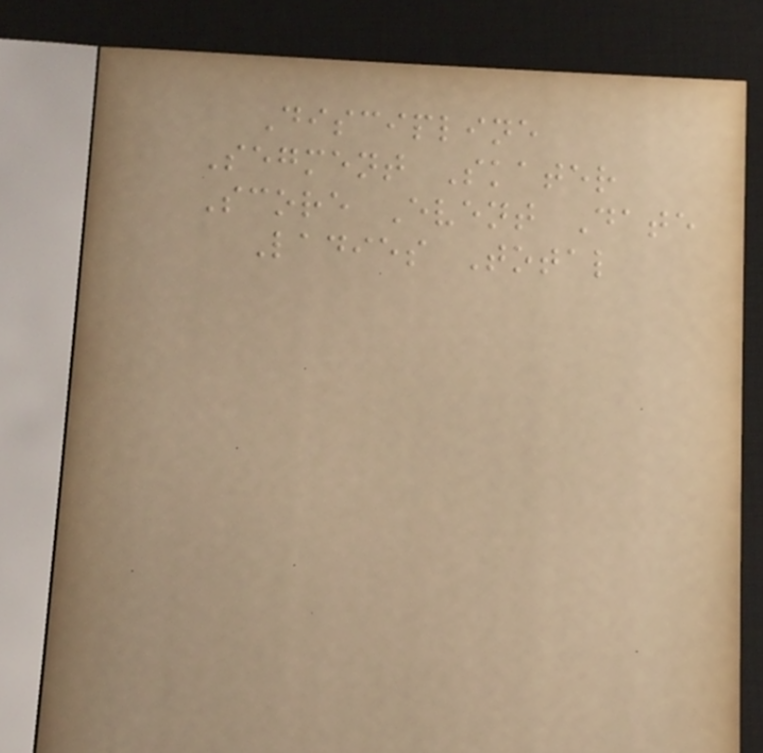Discipline
Segment Skater
Score Event Date
Ladies Total
